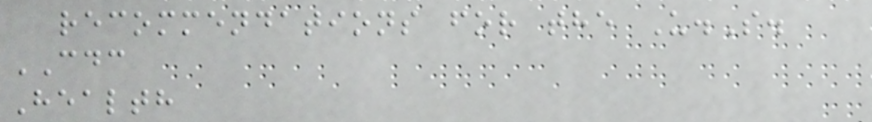recommendations for the U.S.
CDC
Health
